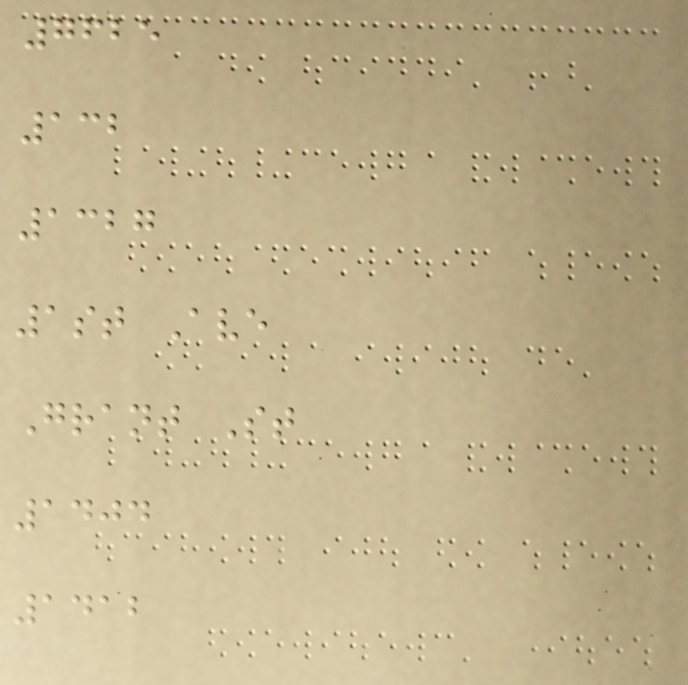7625
132
1327
1st Ave
Grant St
1404
1412
